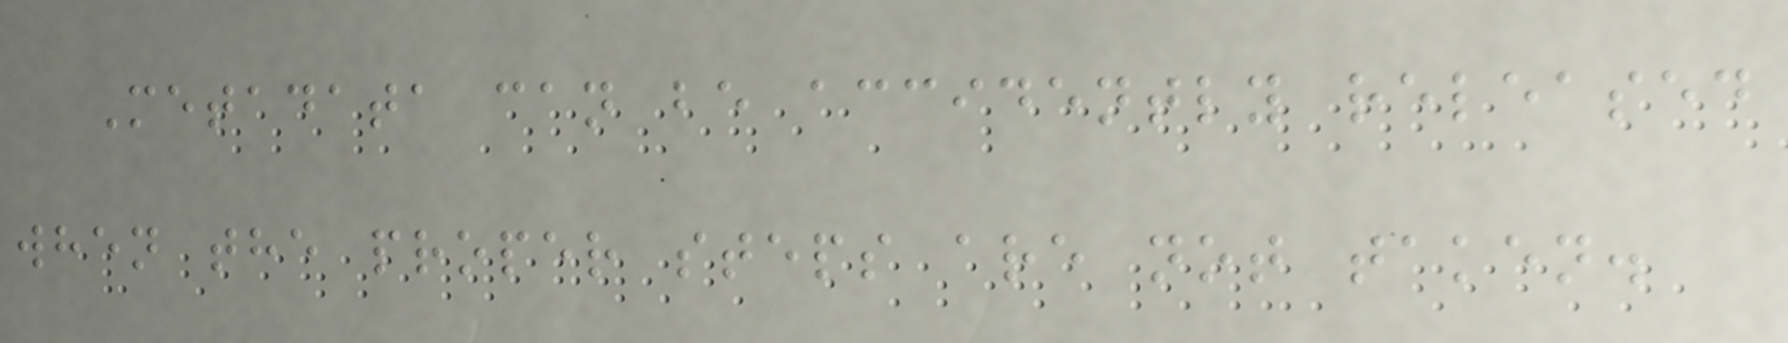Metadata can be accidently released
when the proper steps are not taken.
